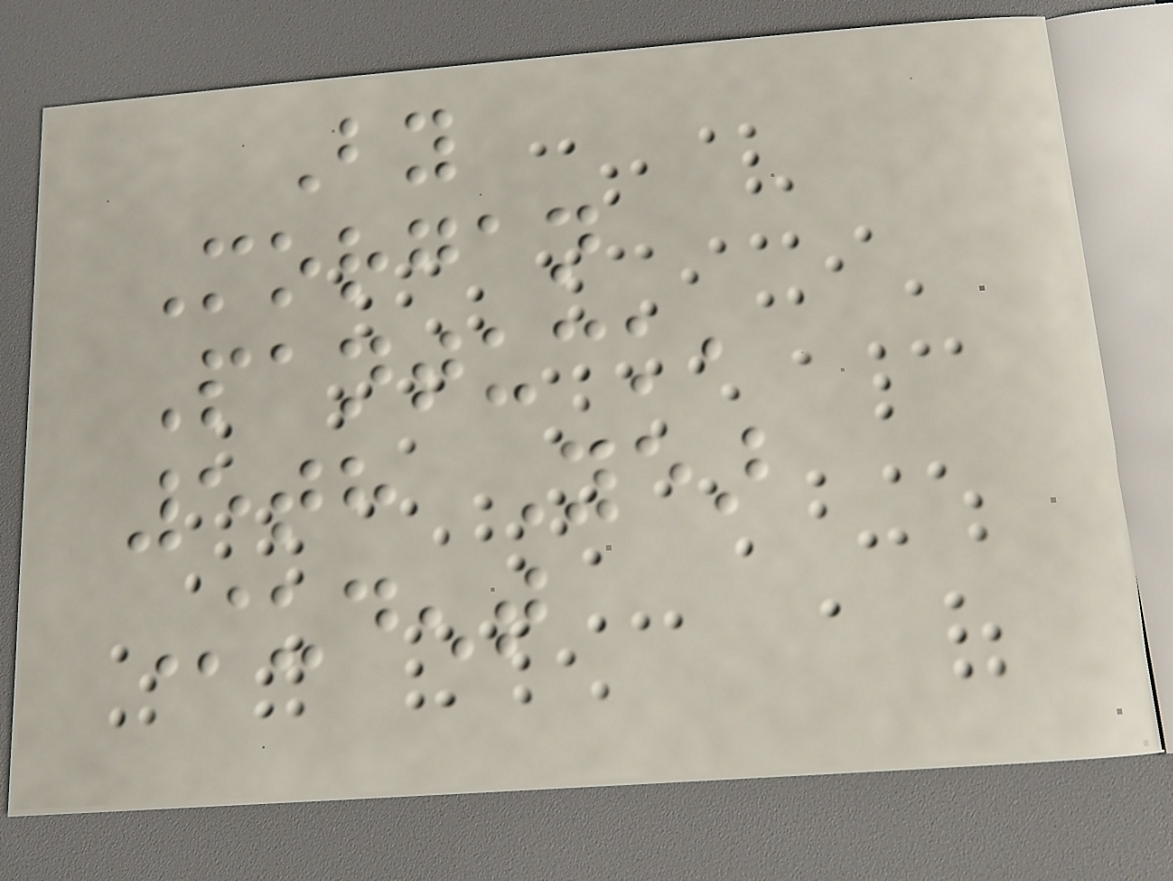By
Morgan
Pantuck,
5th Year
Student
